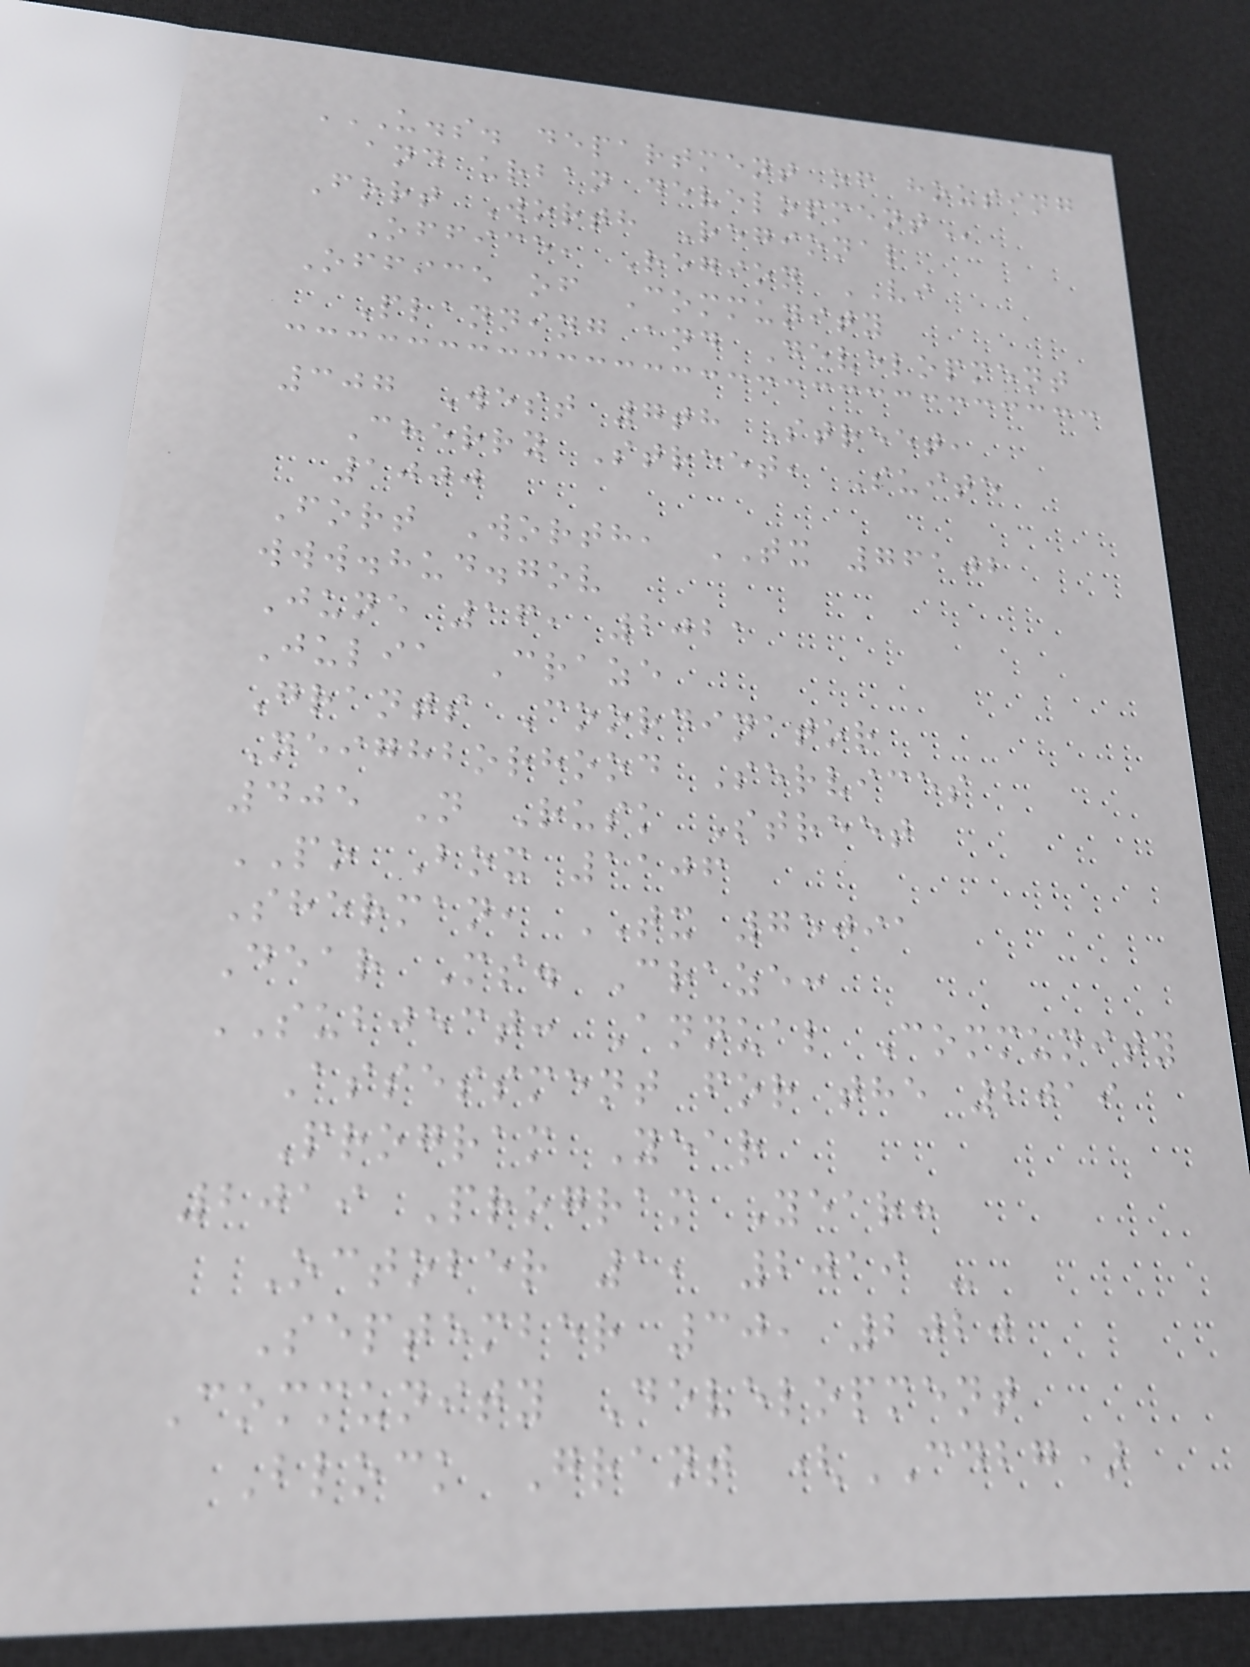U.S. DEPARTMENT OF HOUSING
AND URBAN DEVELOPMENT
Fort Worth Regional
Office, Region VI
Office of Community
Planning and Development
307 West 7th Street,
Cherry Street, Suite
1000
Fort Worth, TX 76102
www.hud.gov
June 16, 2021
Julia Craze
Grants Coordinator
Neighborhood Services
405 N Rusk Street
PO Box 1106
Sherman, TX 75091
Dear Ms. Craze:
SUBJECT: Annual Community
Assessment for the 2019
Program Year
2019 Program Year:
October 1, 2019 -
September 30, 2020
Community Development
Block Grant (CDBG)
